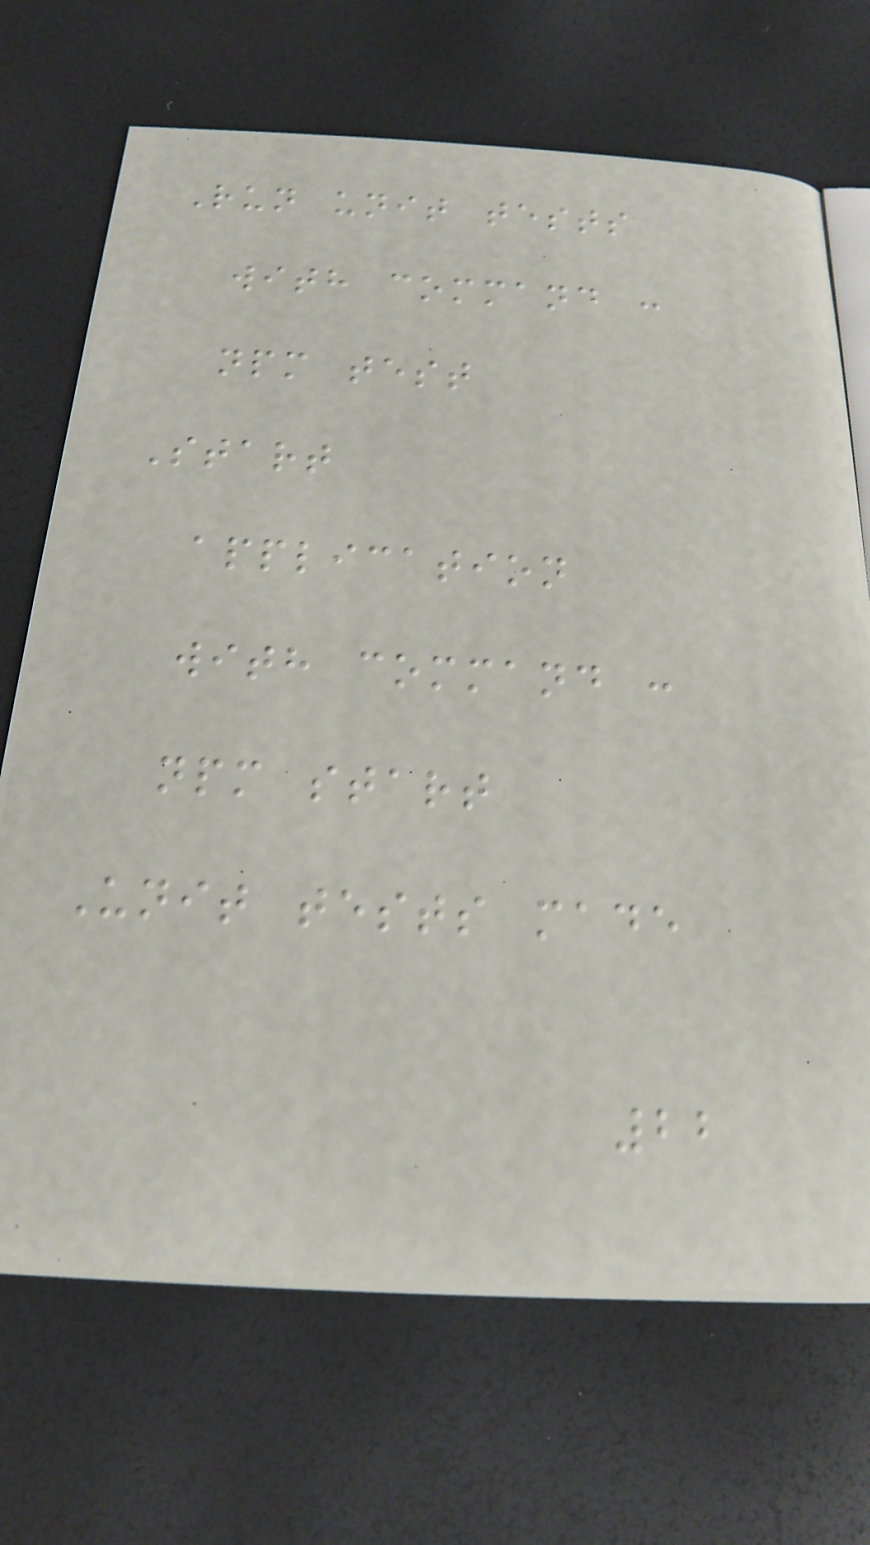Run unit tests
with command :
npm test
Start
application
with command :
npm start
Unit tests made
22
